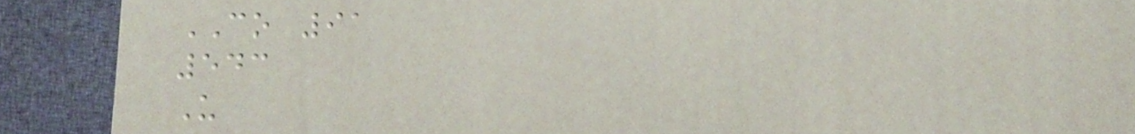CO 91
543
U
